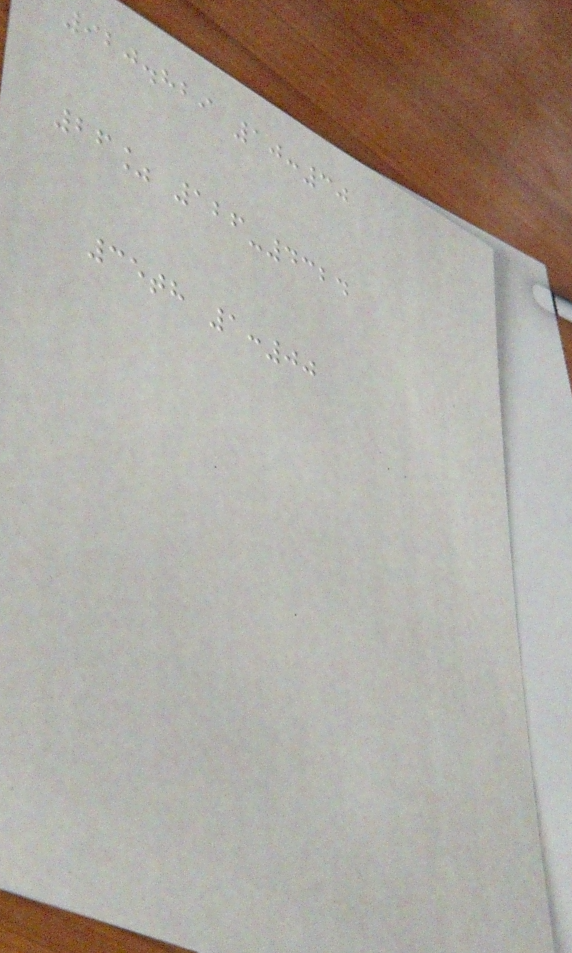920.829 10:30
26% 126-4324
35th 1:00
